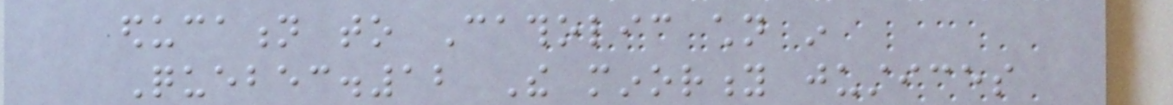education to Catholic children in
Quebec.12 The minority justices
